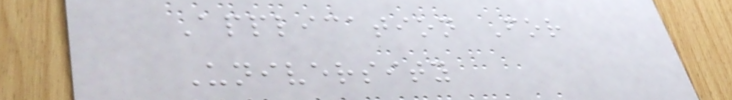Application For
University
